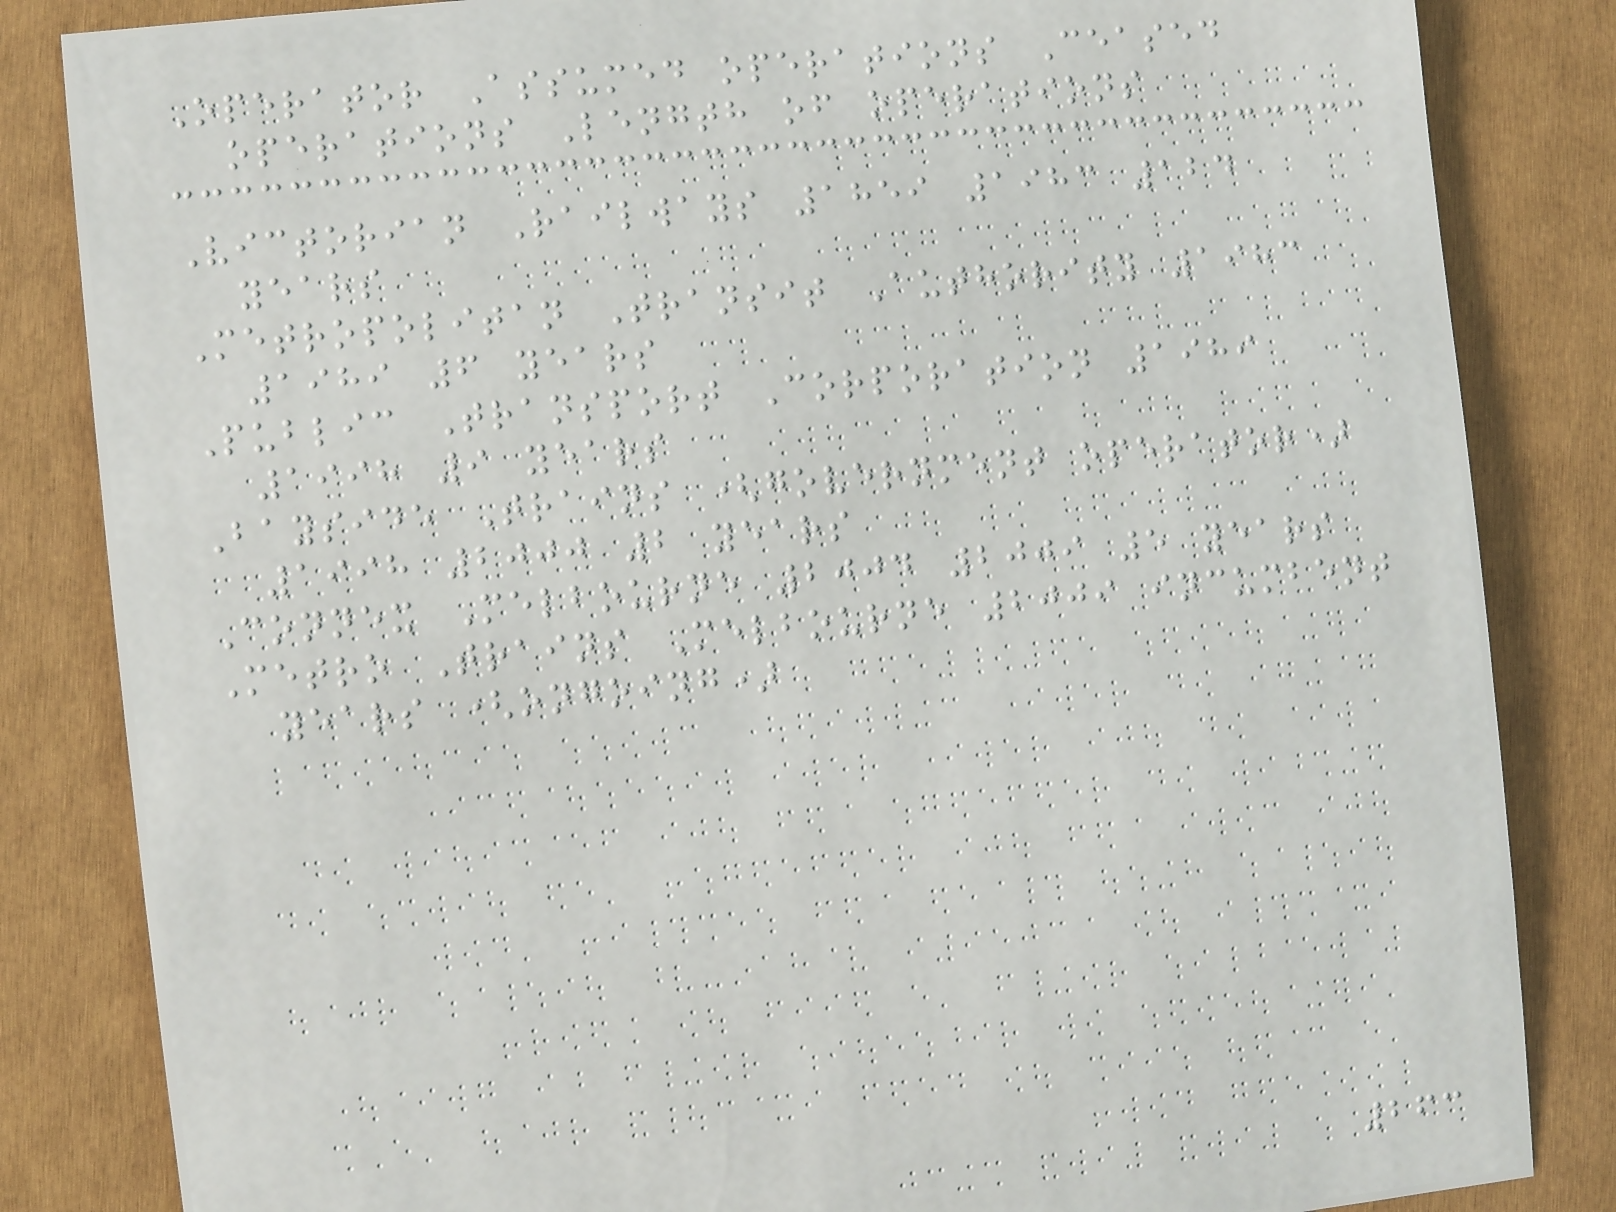Operator Assumed operations Ceased
operations Length of operations
Victorian Railways 1859 1983 124
years
Metropolitan Transit Authority 1983
1989 6 years
Public Transport Corporation 1989
1998 9 years
Bayside Trains (government operator)
1998 2000 2 years
Connex Melbourne 2004 2009 5 years
Metro Trains Melbourne 2009 incumbent
years (ongoing)
263
